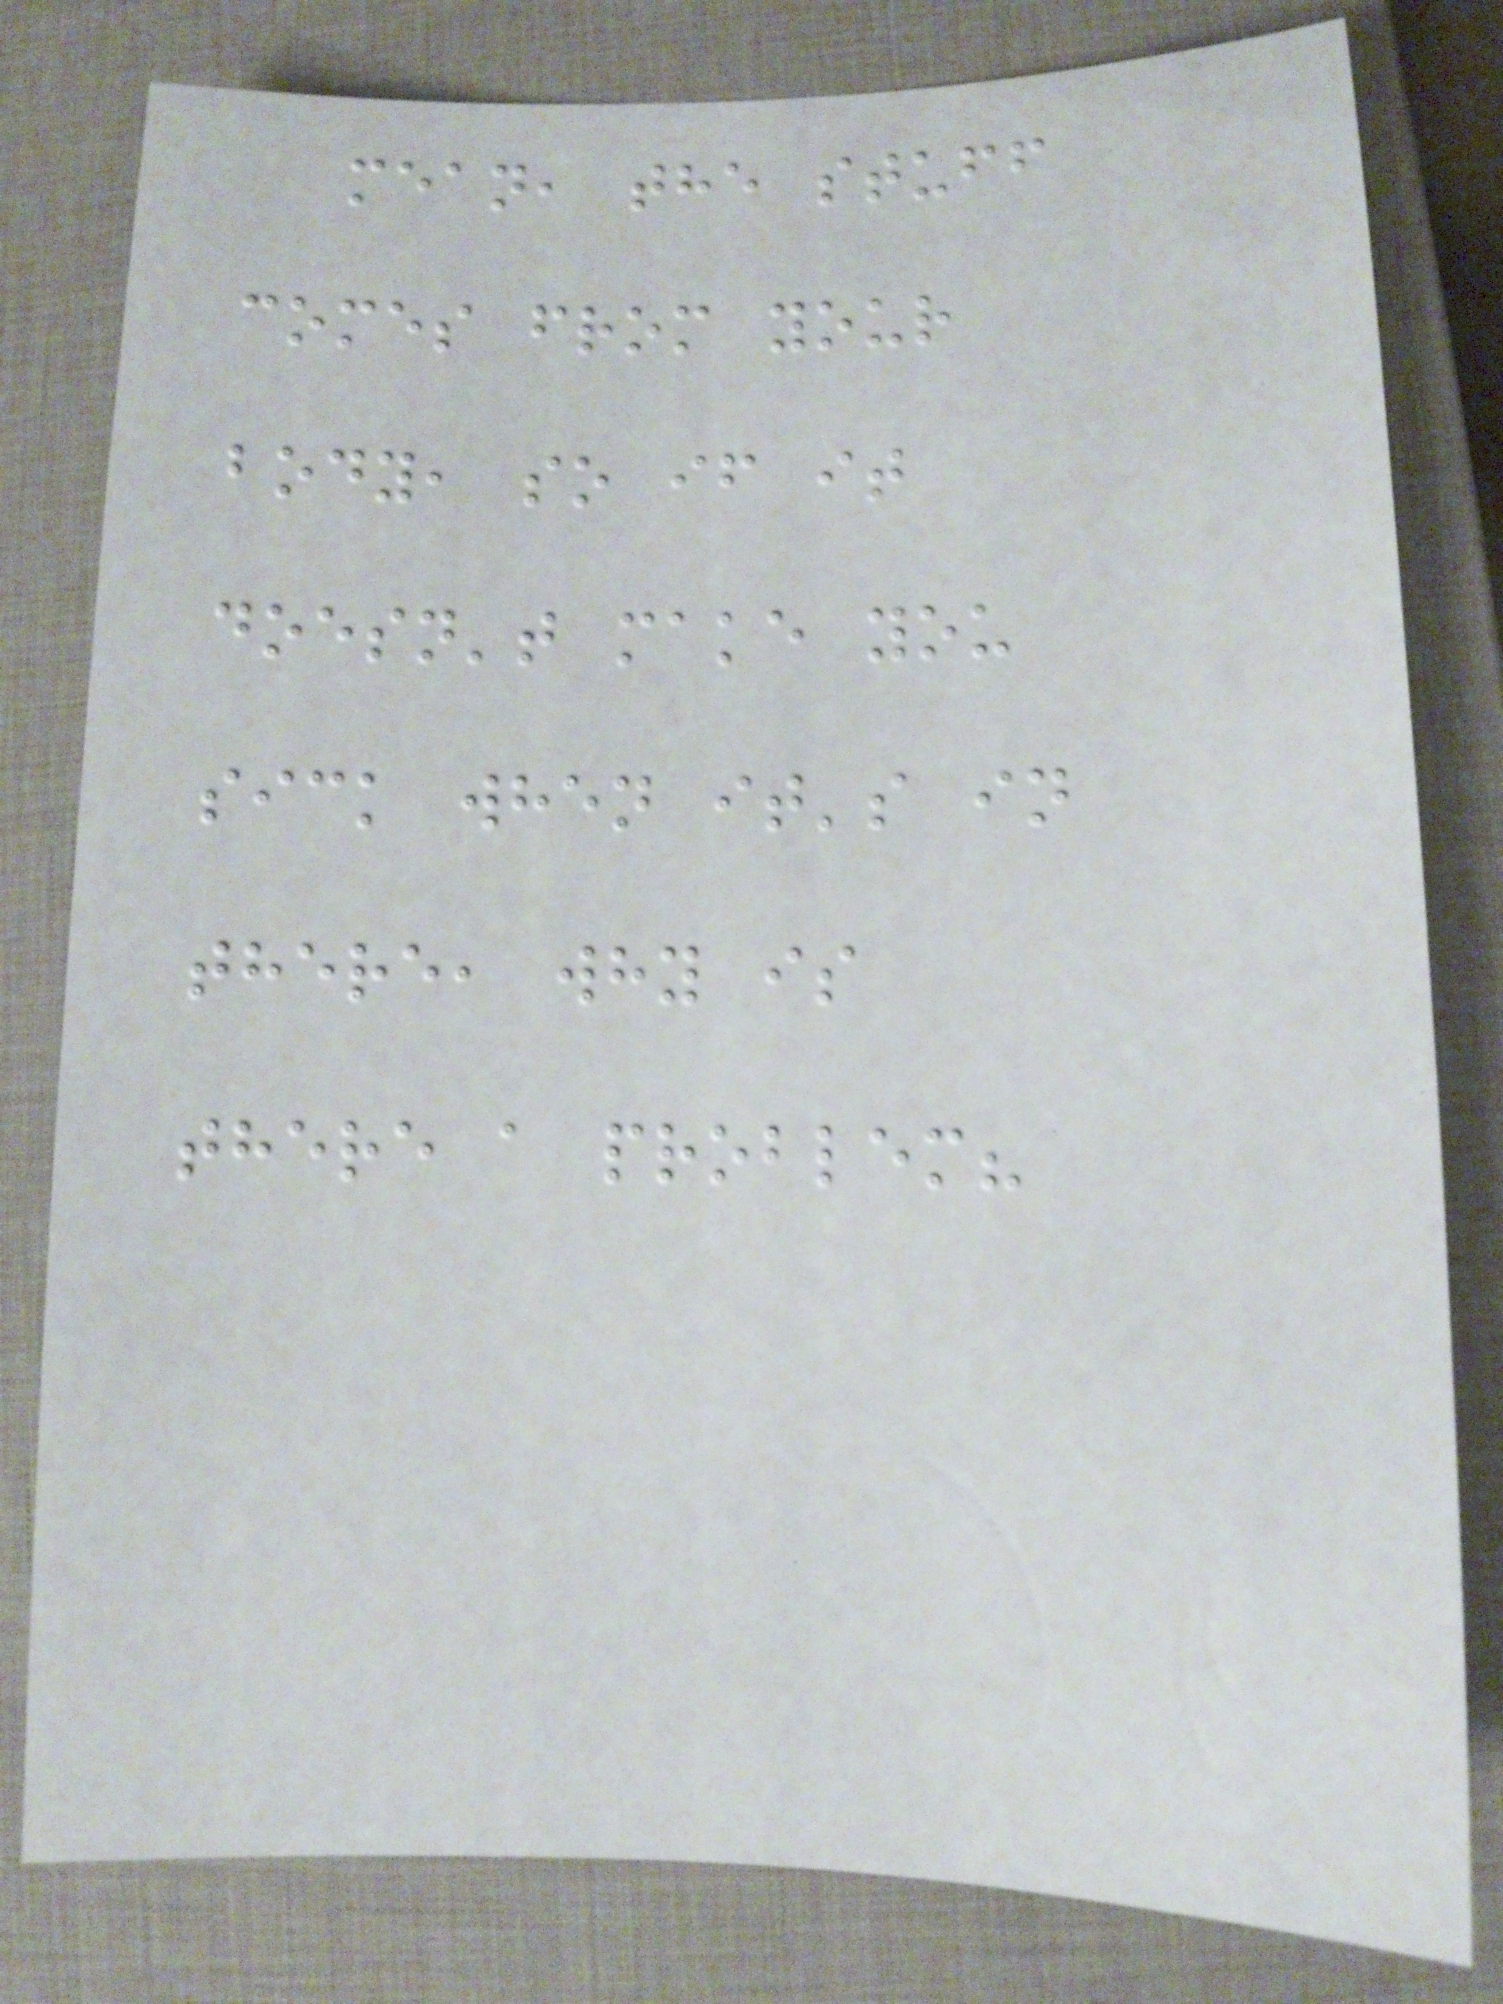mean, the stuff
comes from your
body, so if it
doesn't make you
sick when it's in
there, why is
there a problem?
